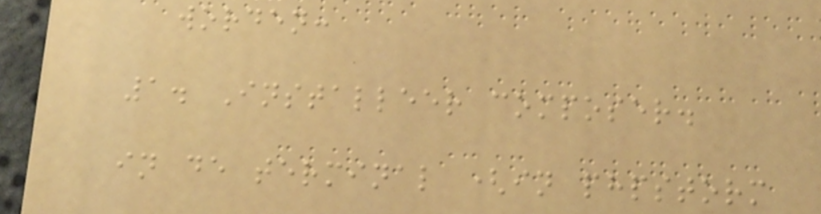worden:
1. Installeer composer.
in de terminal (in phpstorm
